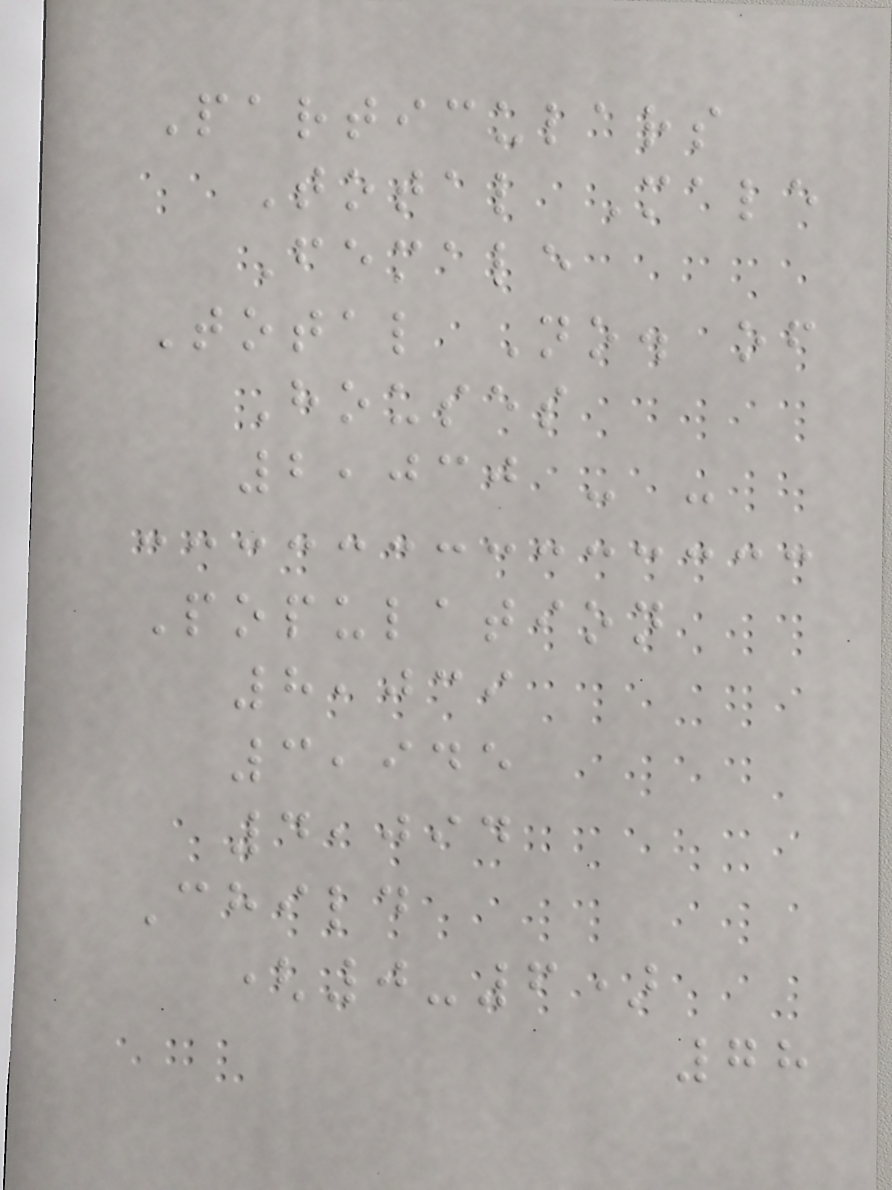Particulars
Total Male
Female
Total No. of
Houses
2,030 - -
Population
8,039
3,945
4,094
Child
(0-6)
78
